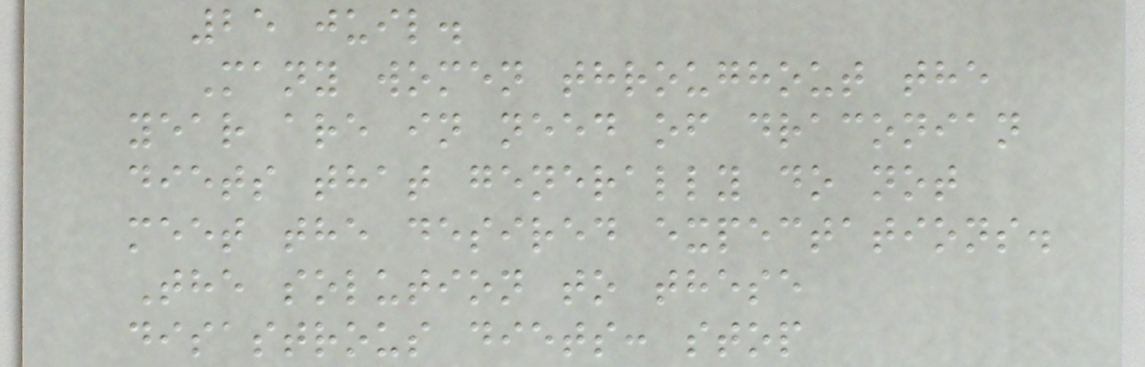25 juil.
Many women throughout the
year are in need of draconian
diets that generally do not
meet the desired expectations.
The solution to these
disastrous diets: stop
